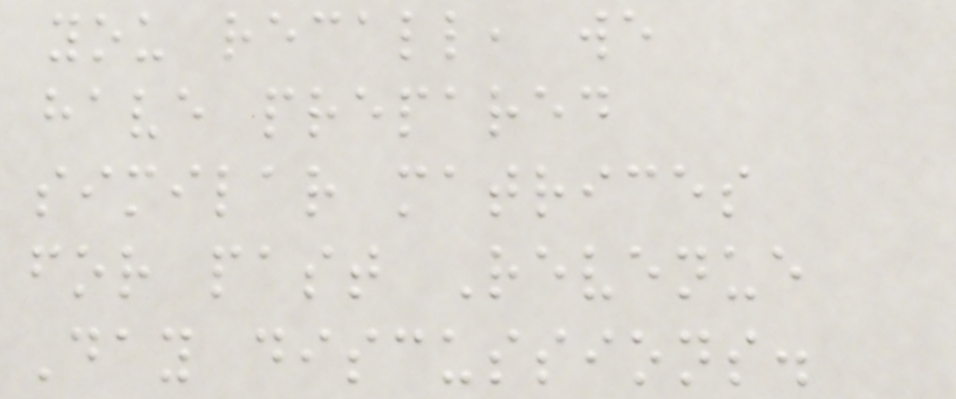you recall, we
have prepared
similar matrices
for past Revenue
Day discussions.
